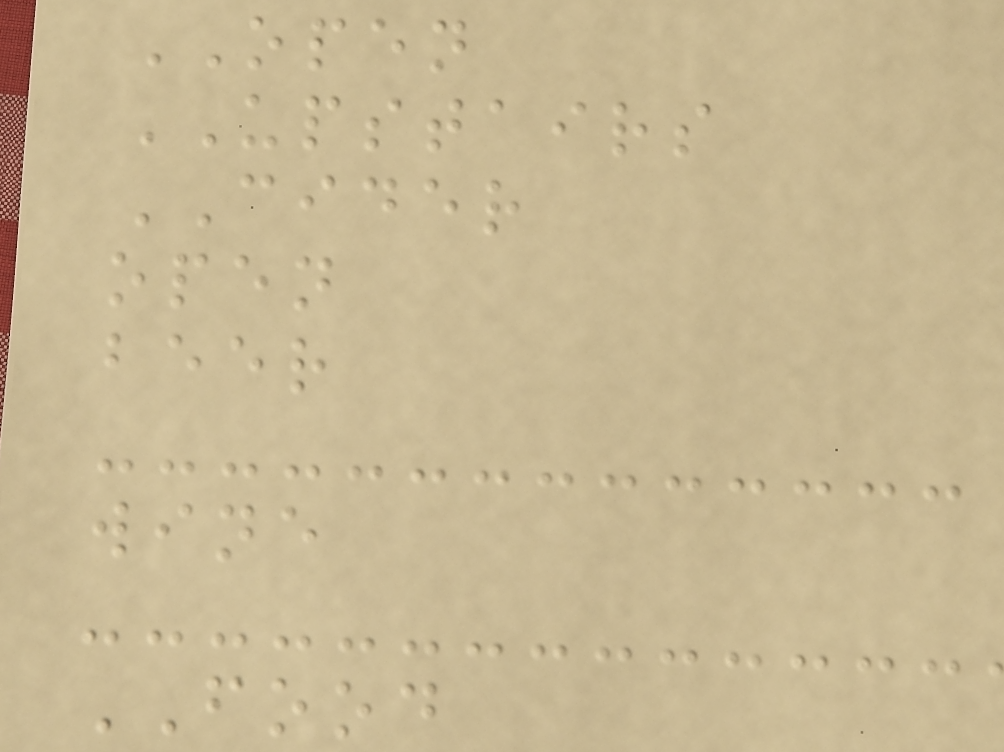OPEN
UPSTAIRS
CIDER
open
beer
wine
FOOD
